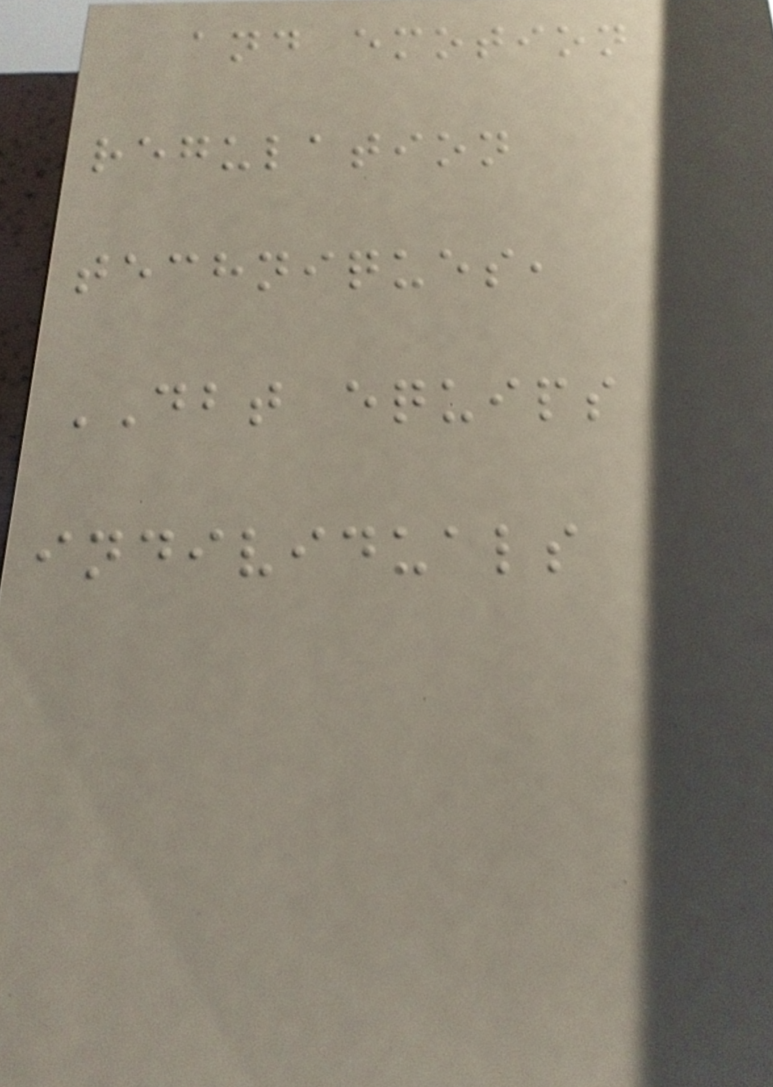and emotion
regulation
techniques,
DBT equips
individuals
